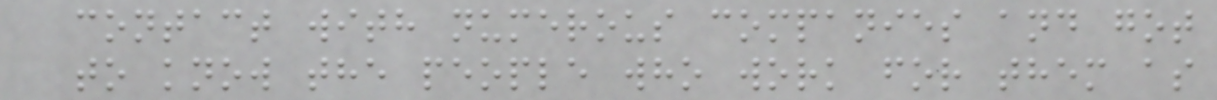contact with numerous companies and got
to know the people who work for them as
